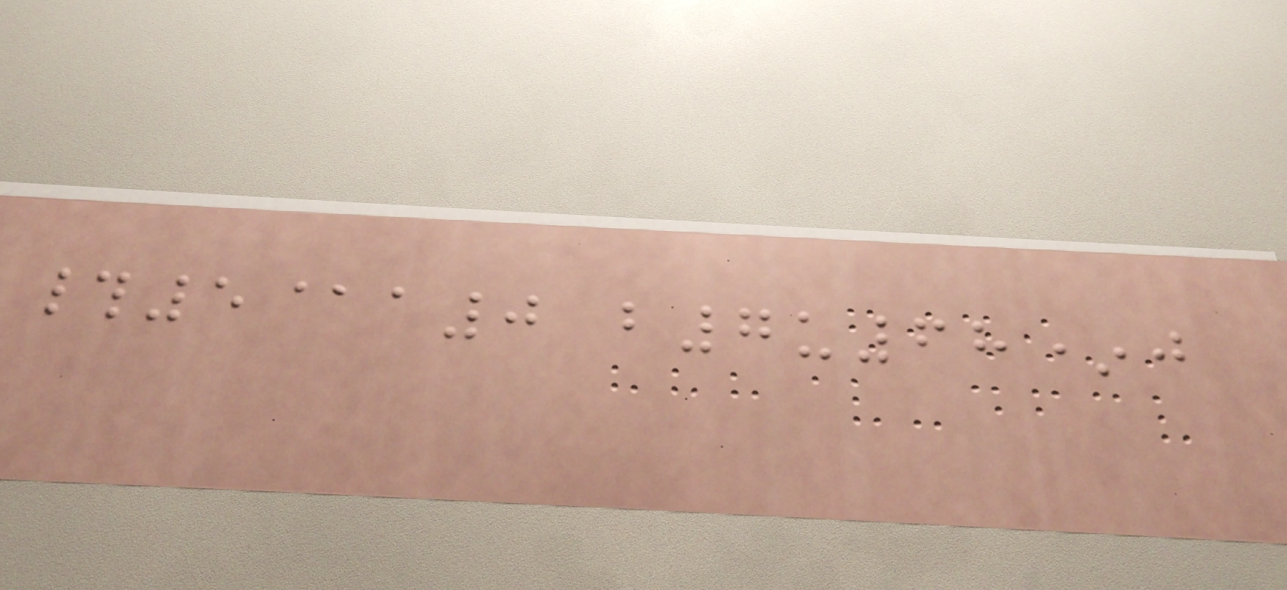#5@a0 b7u68*j
